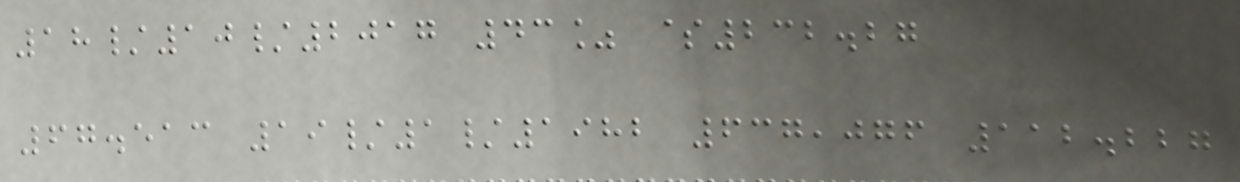18/10/2017 43% $232.27
67.513 19/1/1982 637,076 112.227
